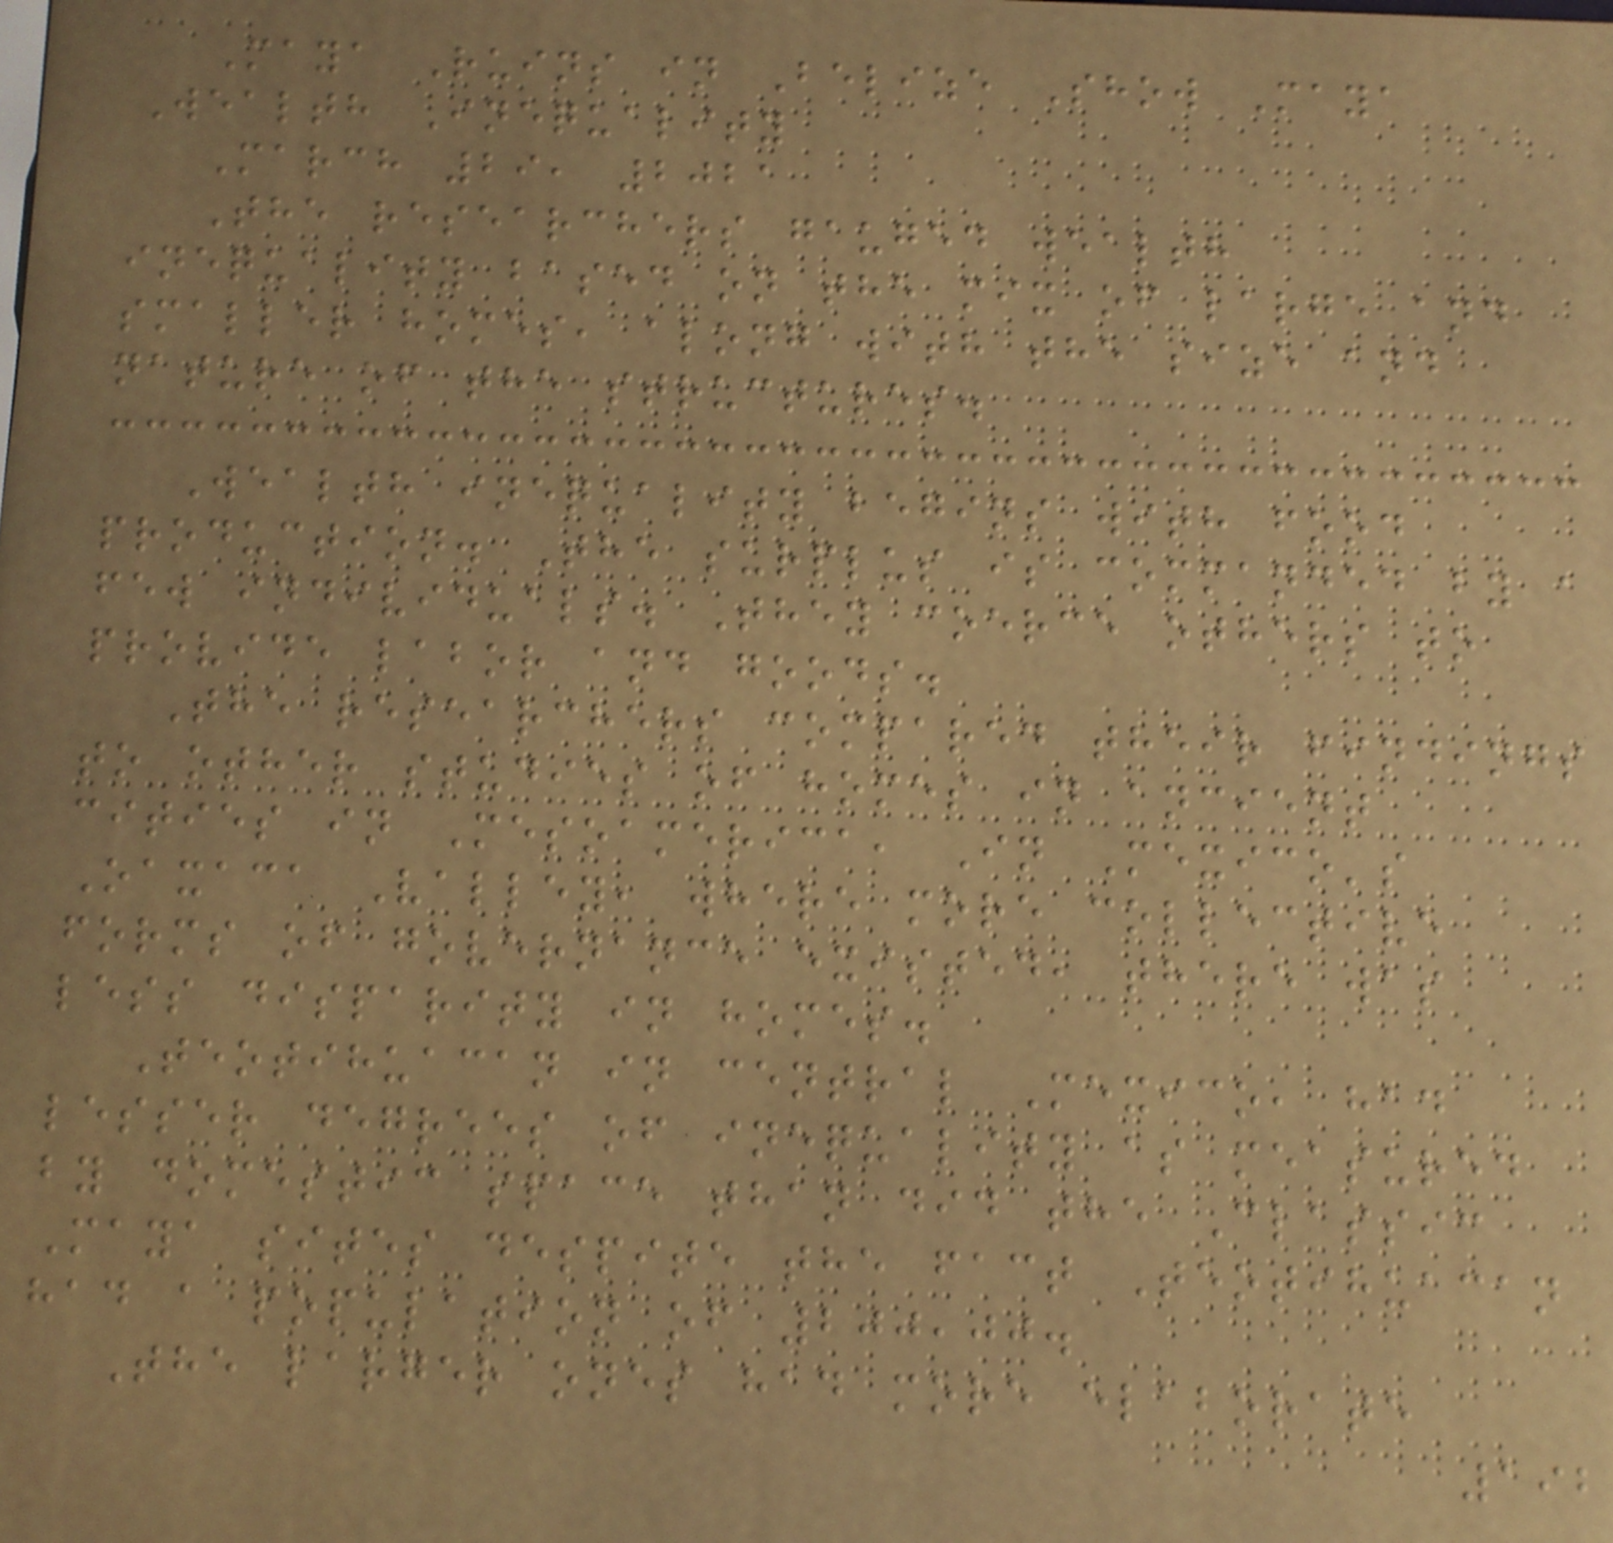Maya Ruins in Belize Show Maya
Wealth Inequality
March 29, 2021
The researchers gauged wealth
inequality based on the mix of large and
smaller homes, along with the size and
nature of the structures.
Wealth inequality begins with food
production. The surplus is commanded by a
few individuals. They coerce others to
provide labor and goods.
The researchers compared their findings
to other studies of homes in ancient
cities in Mesoamerica, In Mexico's
Oaxaca Valley, where more collective
forms of governance existed, there was
less disparity in homes.
Teotihuacan in central Mexico, had
lesser degrees of inequality as measured
by domestic space than did the Classic
Maya sites despite the fact Teotihuacan
had a population of 200,00.
The larger ones had more elaborate
192
